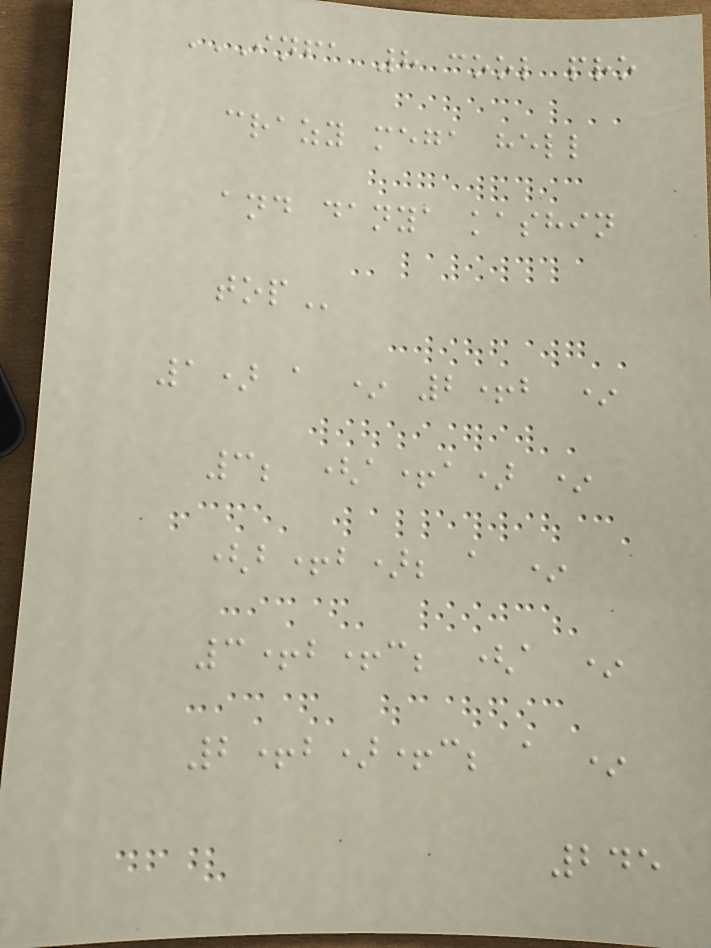INFA 8 COOL PRO
CRAZY MEGA HELL
AND DANYA KASHIN
TOP
1) a * 2+b *
3; (a+a) *
(b+b); a *
3+b+c; (a *
2+b)+c; a *
245
